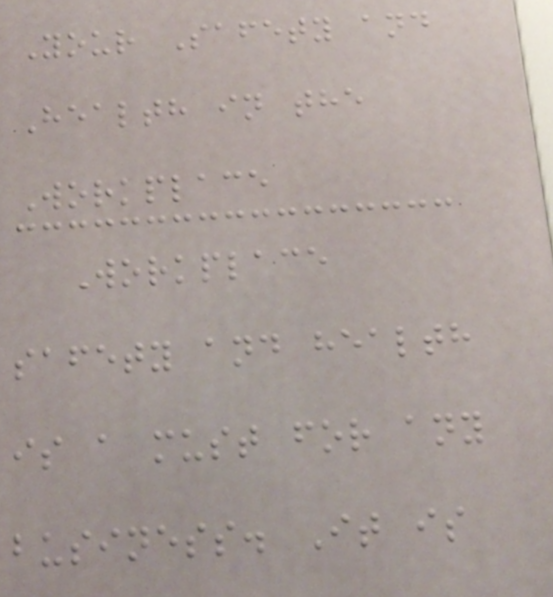Your Safety and
Health in the
Workplace
Workplace
safety and health
is a must for any
business. It is
